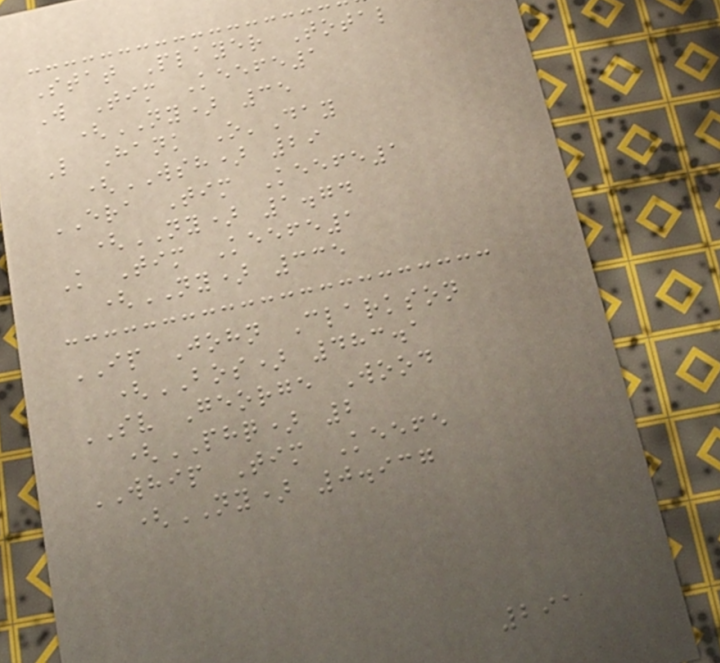Stat Player Total
W Tim Keefe1
(NY) 35
L Hank O'Day
(WSH) 29
ERA Tim Keefe1
(NY) 1.74
K Tim Keefe1
(NY) 335
IP John Clarkson
(BOS) 483.1
SV George Wood
(PHQ) 2
WHIP Tim Keefe
(NY) 0.937
291
